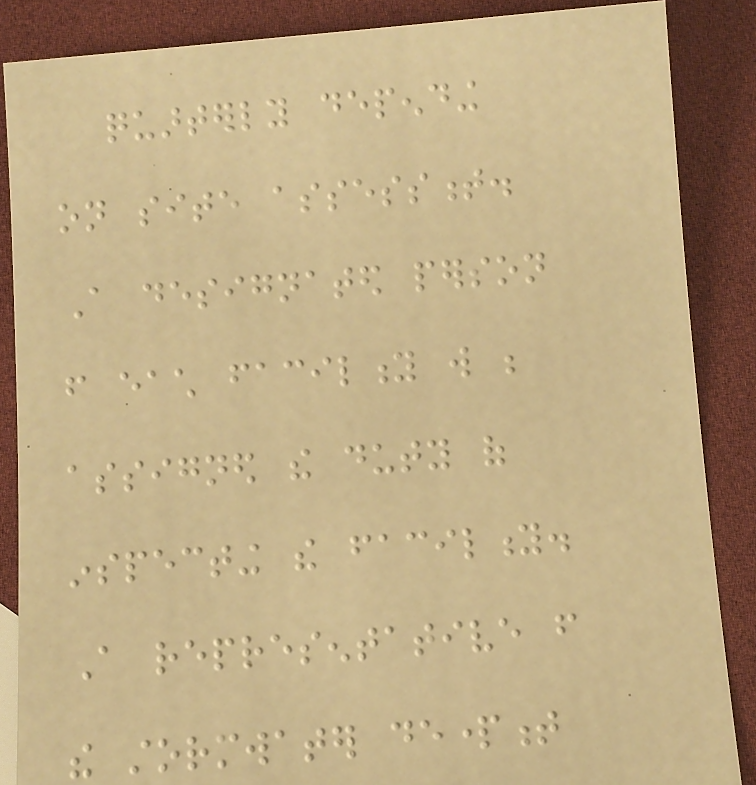quarterly depending
on site assessment.
A designated person
from each facility will be
assigned the duty of
inspecting the facility.
A representative from
the stormwater department
